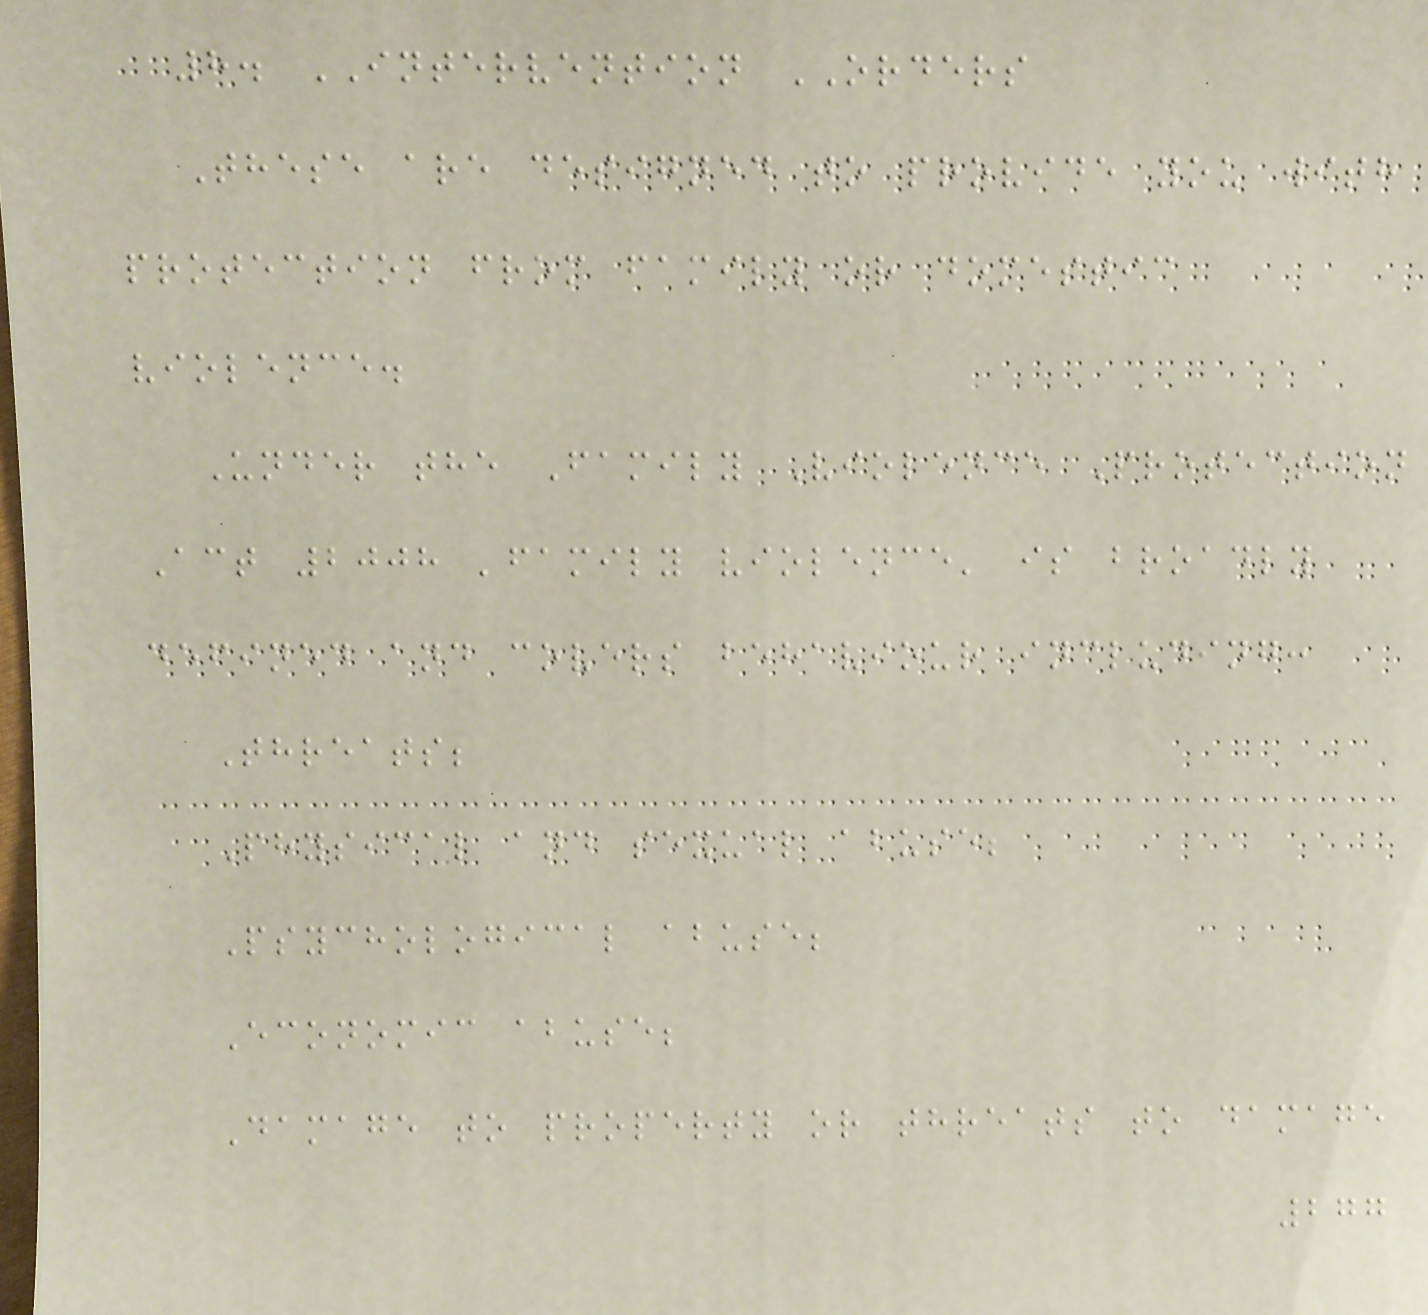8. INTERVENTION ORDERS
These are designed to provide you with
protection from family or domestic
violence.
Under the Family Violence Protection
Act 2008 'family violence' is broadly
defined and covers behaviour including:
Threats;
Physical and sexual abuse;
Psychological abuse;
Economic abuse;
Damage to property or threats to damage
277
